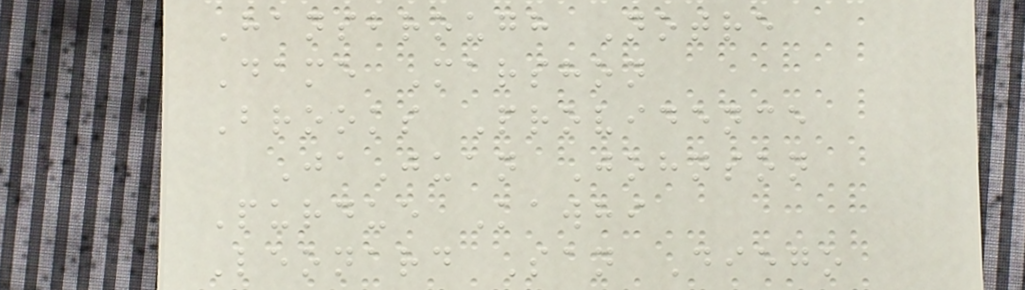Hansbrough Notre
Dame Marshon
Brooks Providence
JaJuan Johnson
Purdue Kawhi
Leonard San Diego
